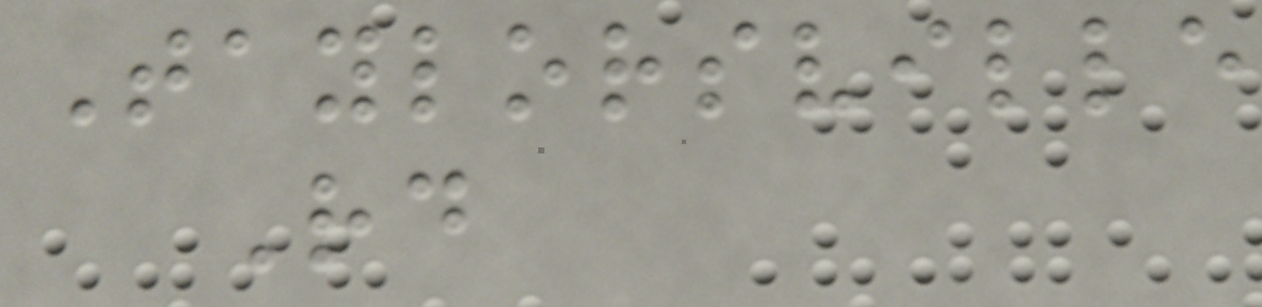Taylorsville
Rd
